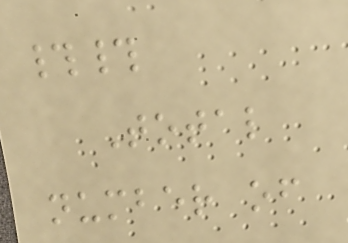##
Total
number of
